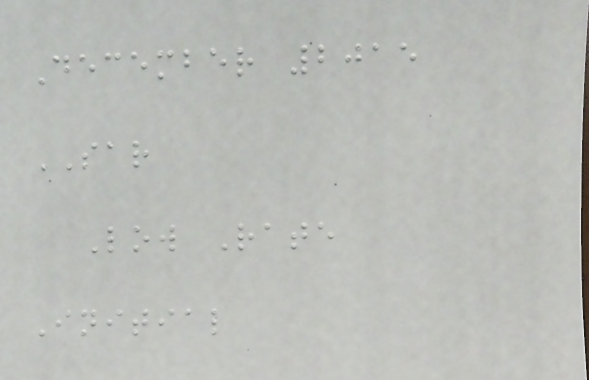December 2015
SAR
Low Rate
Initial
